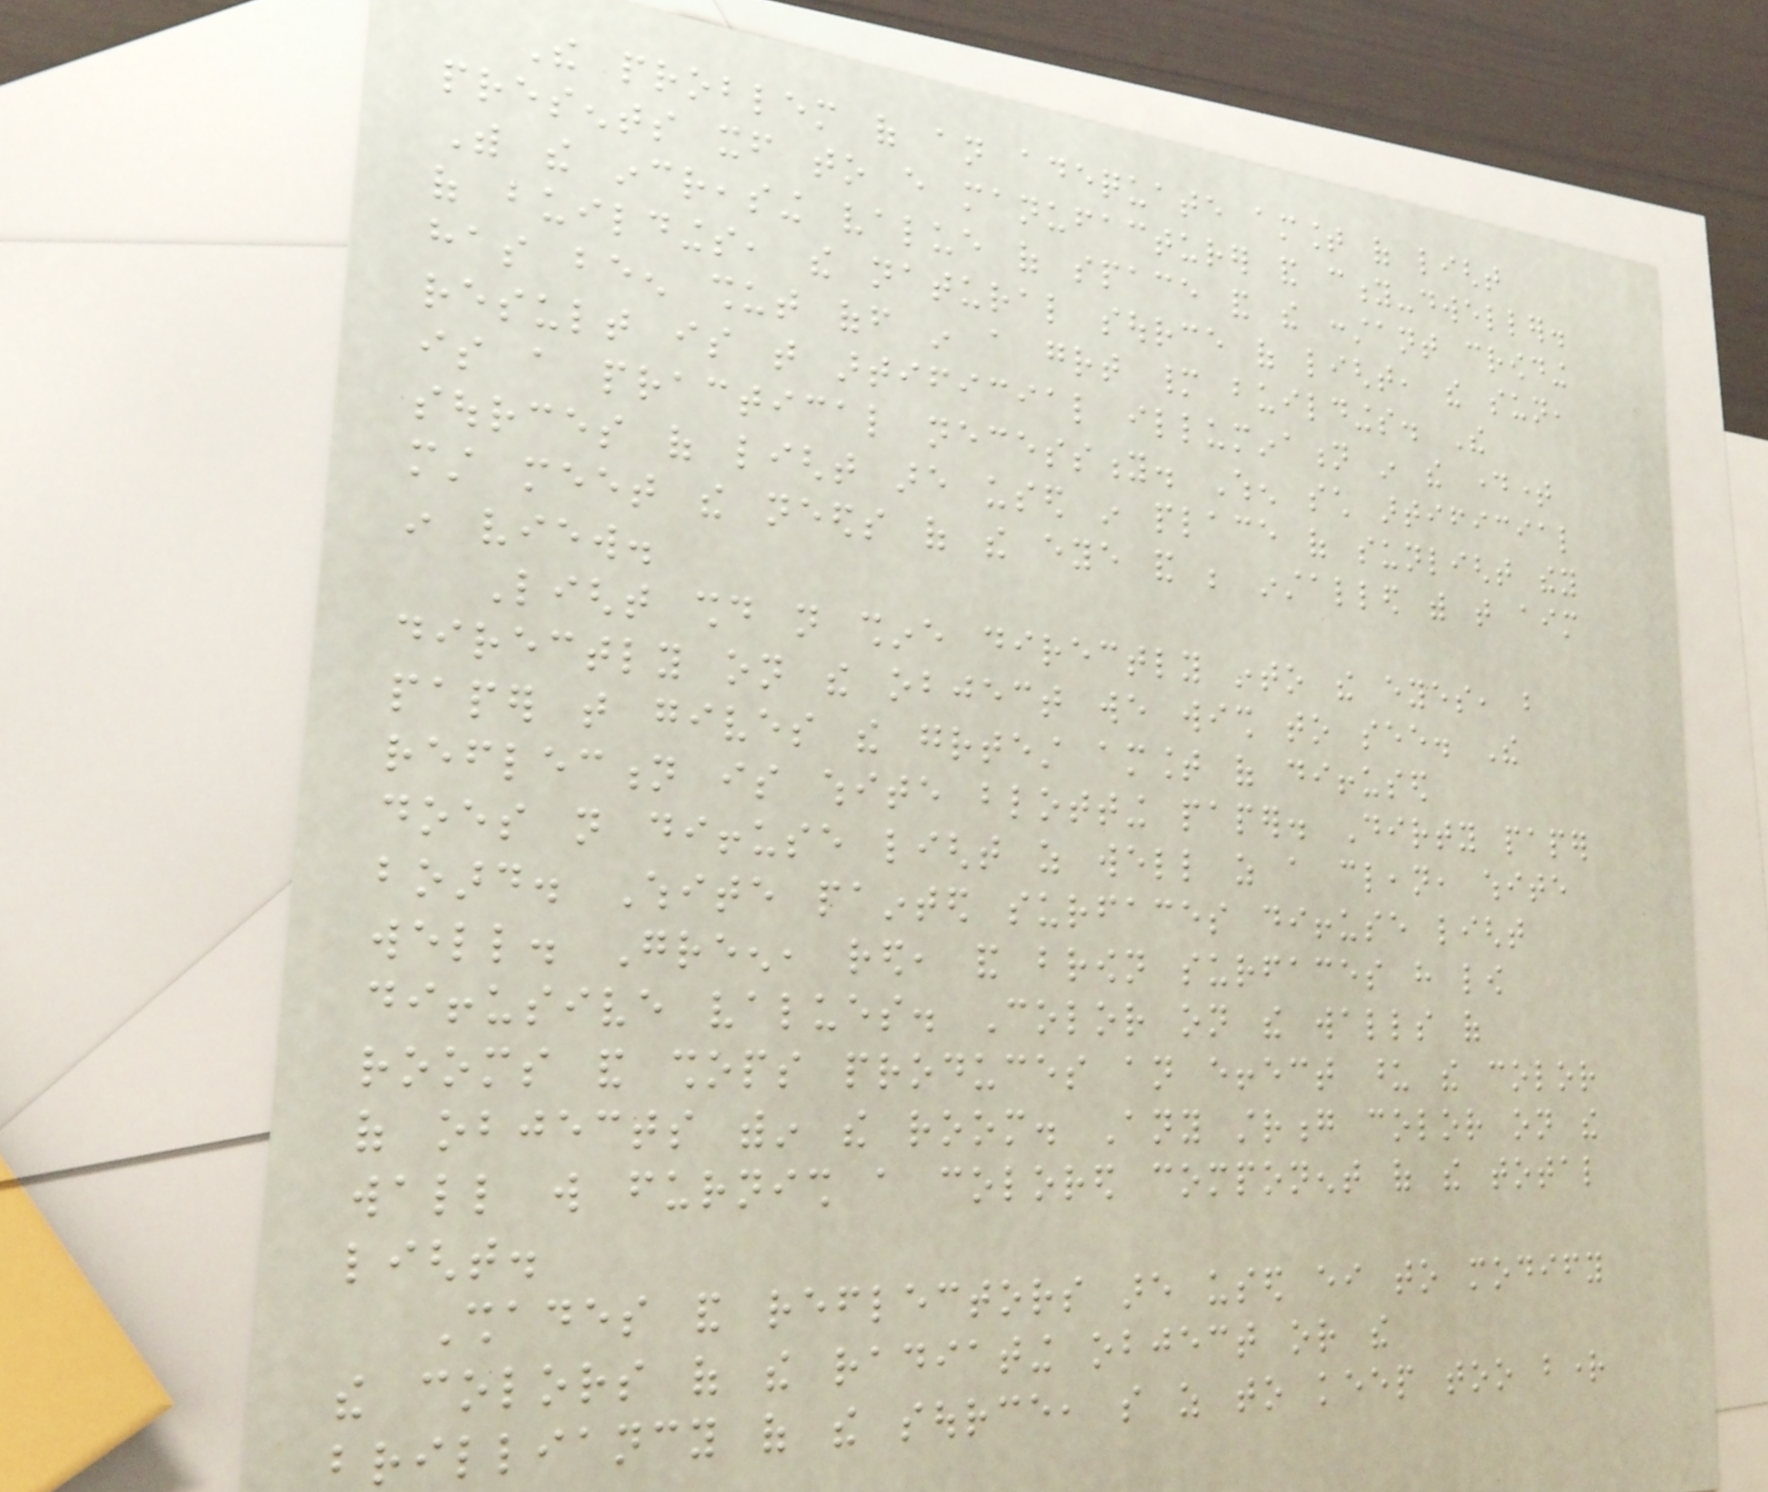The problem of an adequate amount of light
presents itself to every manufacturer and city-dweller.
With the increasing value of space and the constant crowding
of buildings, the natural source of light, the sun,
has been shut off in a great many buildings. The
result is that artificial illumination in the daytime
is a practical necessity. When such artificial
sources of light are used in place of sunlight they
must meet the needs of the eye and be installed with that aim
in view.
Light should not shine directly into the eyes, but
directly on the object we wish to see. The
paper that gives the greatest amount of diffused
reflection is white blotting paper. Dirty paper
does not diffuse light as well as a clean, white
board. White painted surfaces diffuse light
well. Green, red, and brown surfaces have low
diffusive values. Color on the walls of
rooms and shops produces an effect upon the color
of objects within the room. Any strong color on the
wall will furnish a colored component of the total
light.
Shades and reflectors are used either to modify
the colors of the radiating object or the
brilliancy of the source, so as to keep too bright
